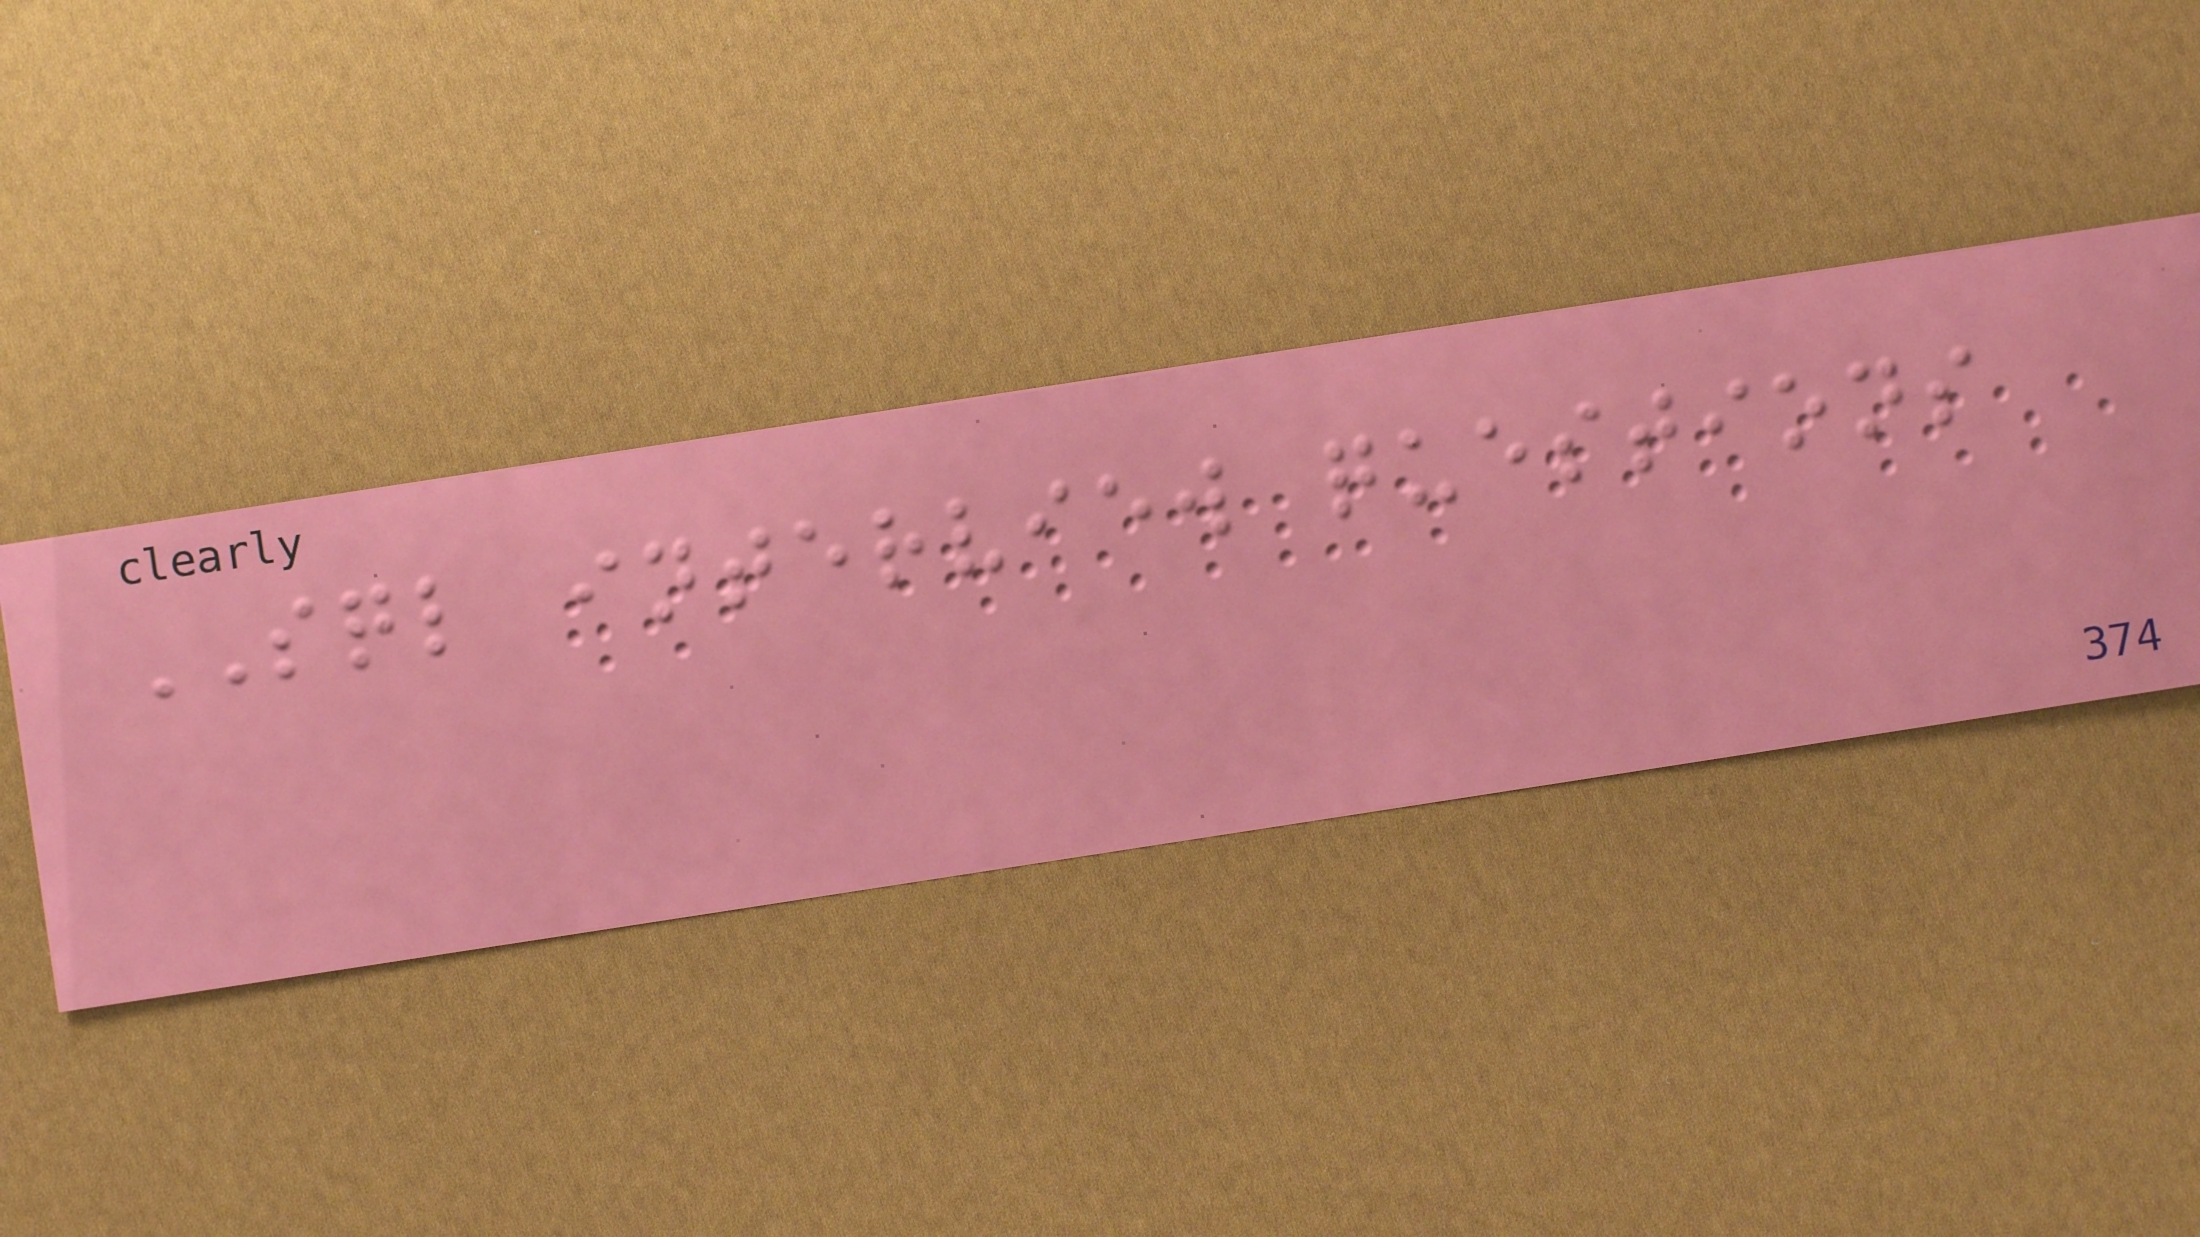SQL interview questions
